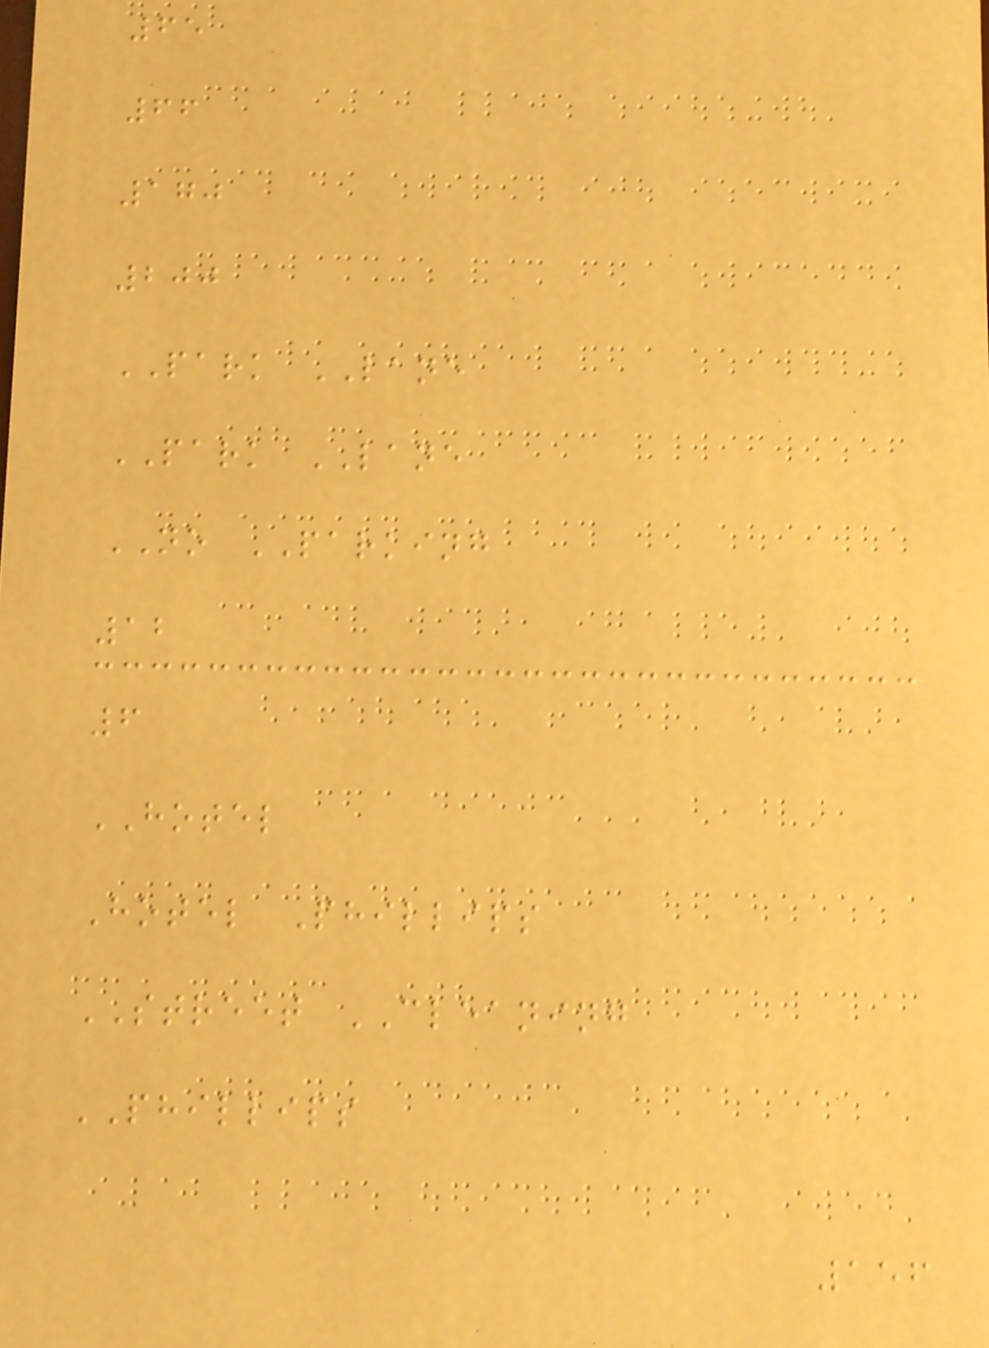65
66
170
200
PARK LANE
PARK LANE
NO PARKING
12
6
HOTEL
Hotel Phillips
STREET CLEANING
PHILLIPS
156
